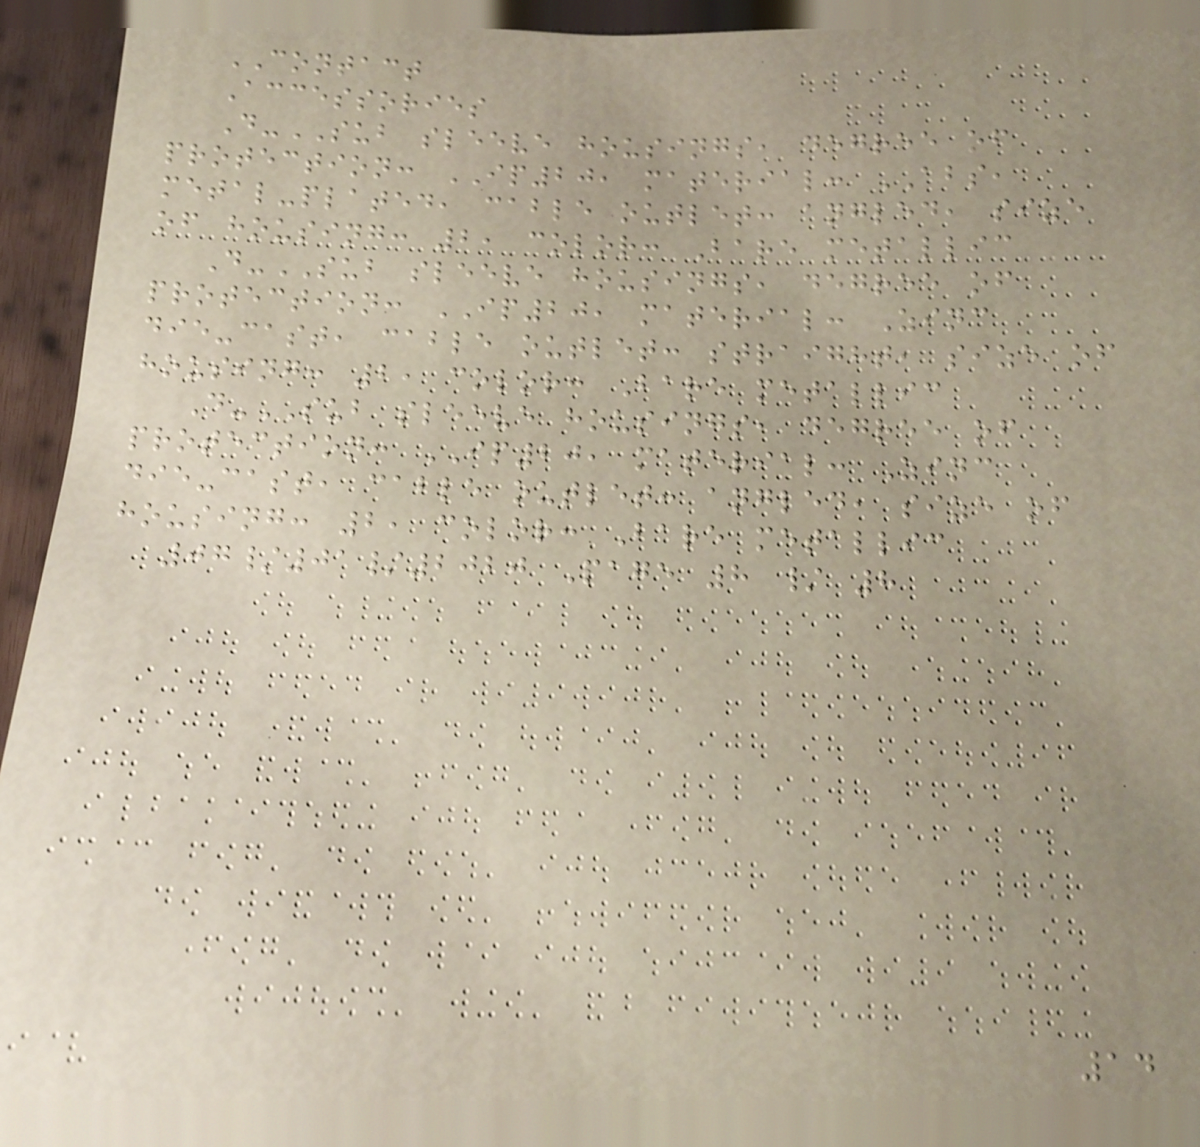CONTACT
Accessories
D-SUB sleeve housings, degree of
protection: IP20, material: ABS,
metal-plated, cable outlet: angled, size
of housing: 2, color: Bare metallic
D-SUB sleeve housings, degree of
protection: IP20, material: Zinc
die-cast, cable outlet: straight, size of
housing: 2, color: Bare metallic
D-SUB sleeve housings, degree of
protection: IP20, material: Zinc
die-cast, cable outlet: angled, size of
housing: 2, color: Bare metallic
07/01/2020 Page 8 / 8
14
